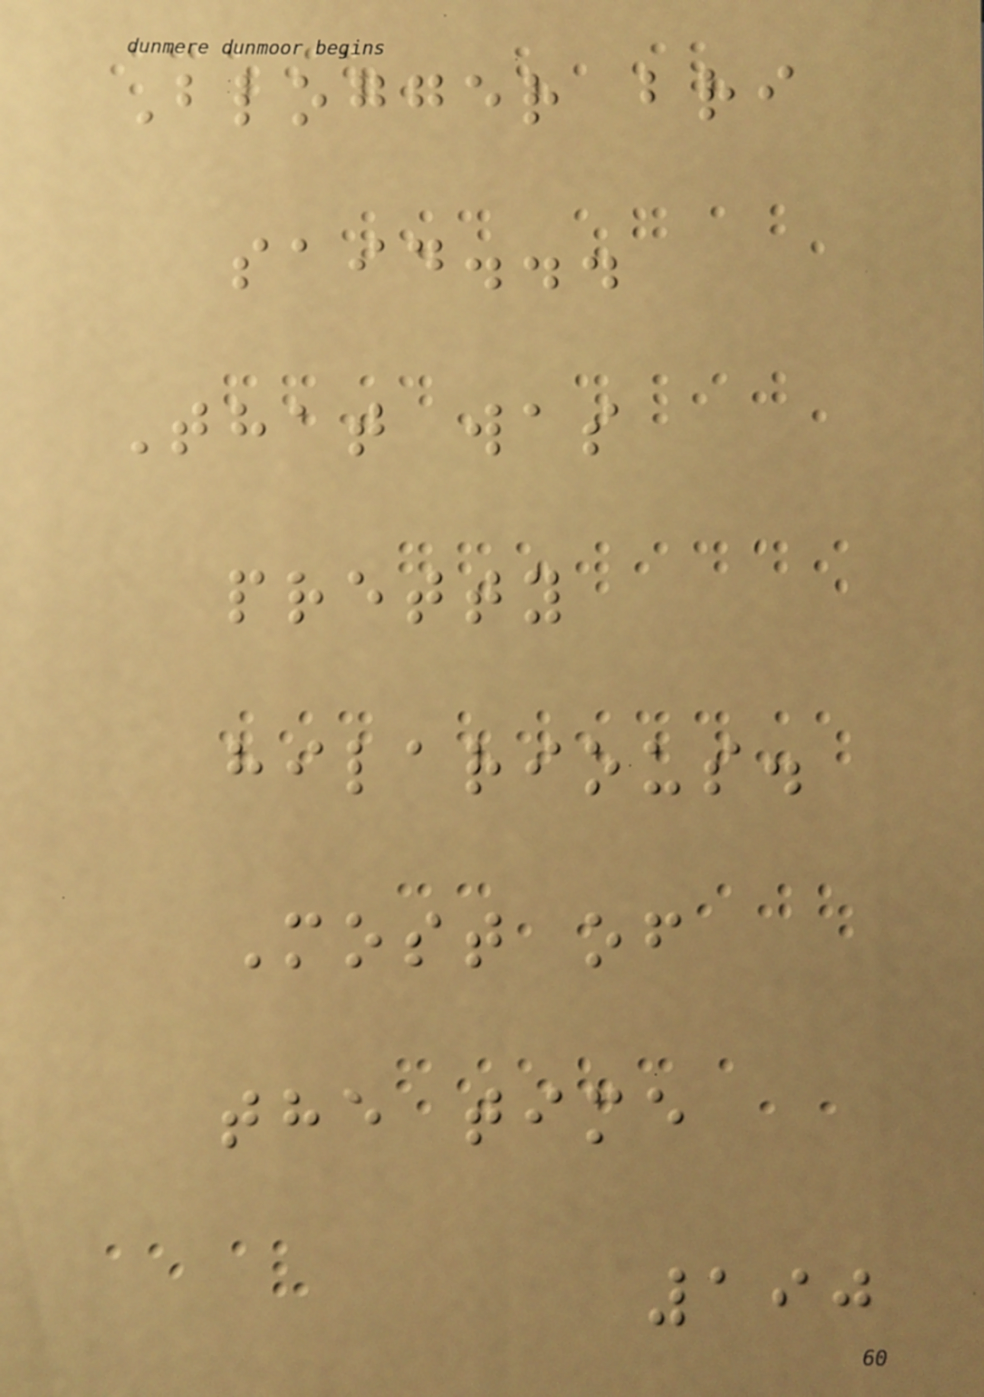Blogger bri
said...
That was
pretty
hilarious.
Most of
the time
190
